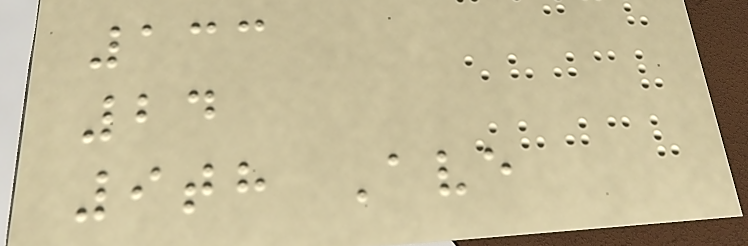133
24
9th Ave
